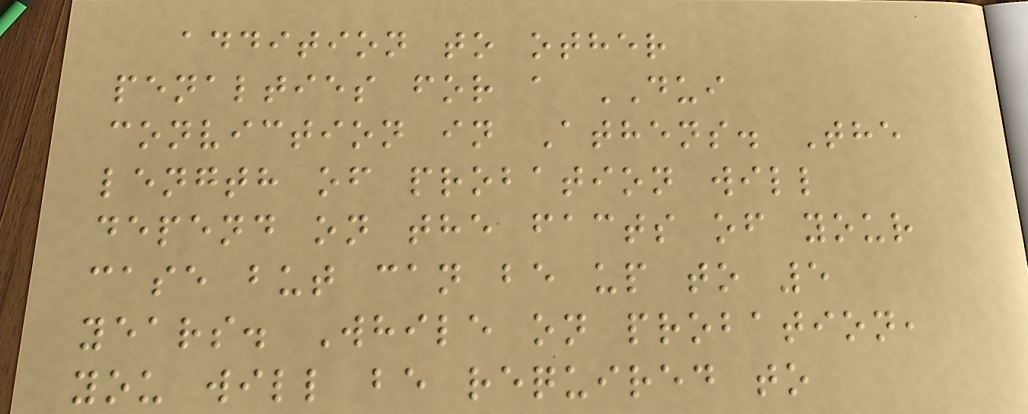addition to other
penalties for a DUI
conviction in Athens. The
length of probation will
depend on the facts of your
case but can be up to 5
years. While on probation,
you will be required to
